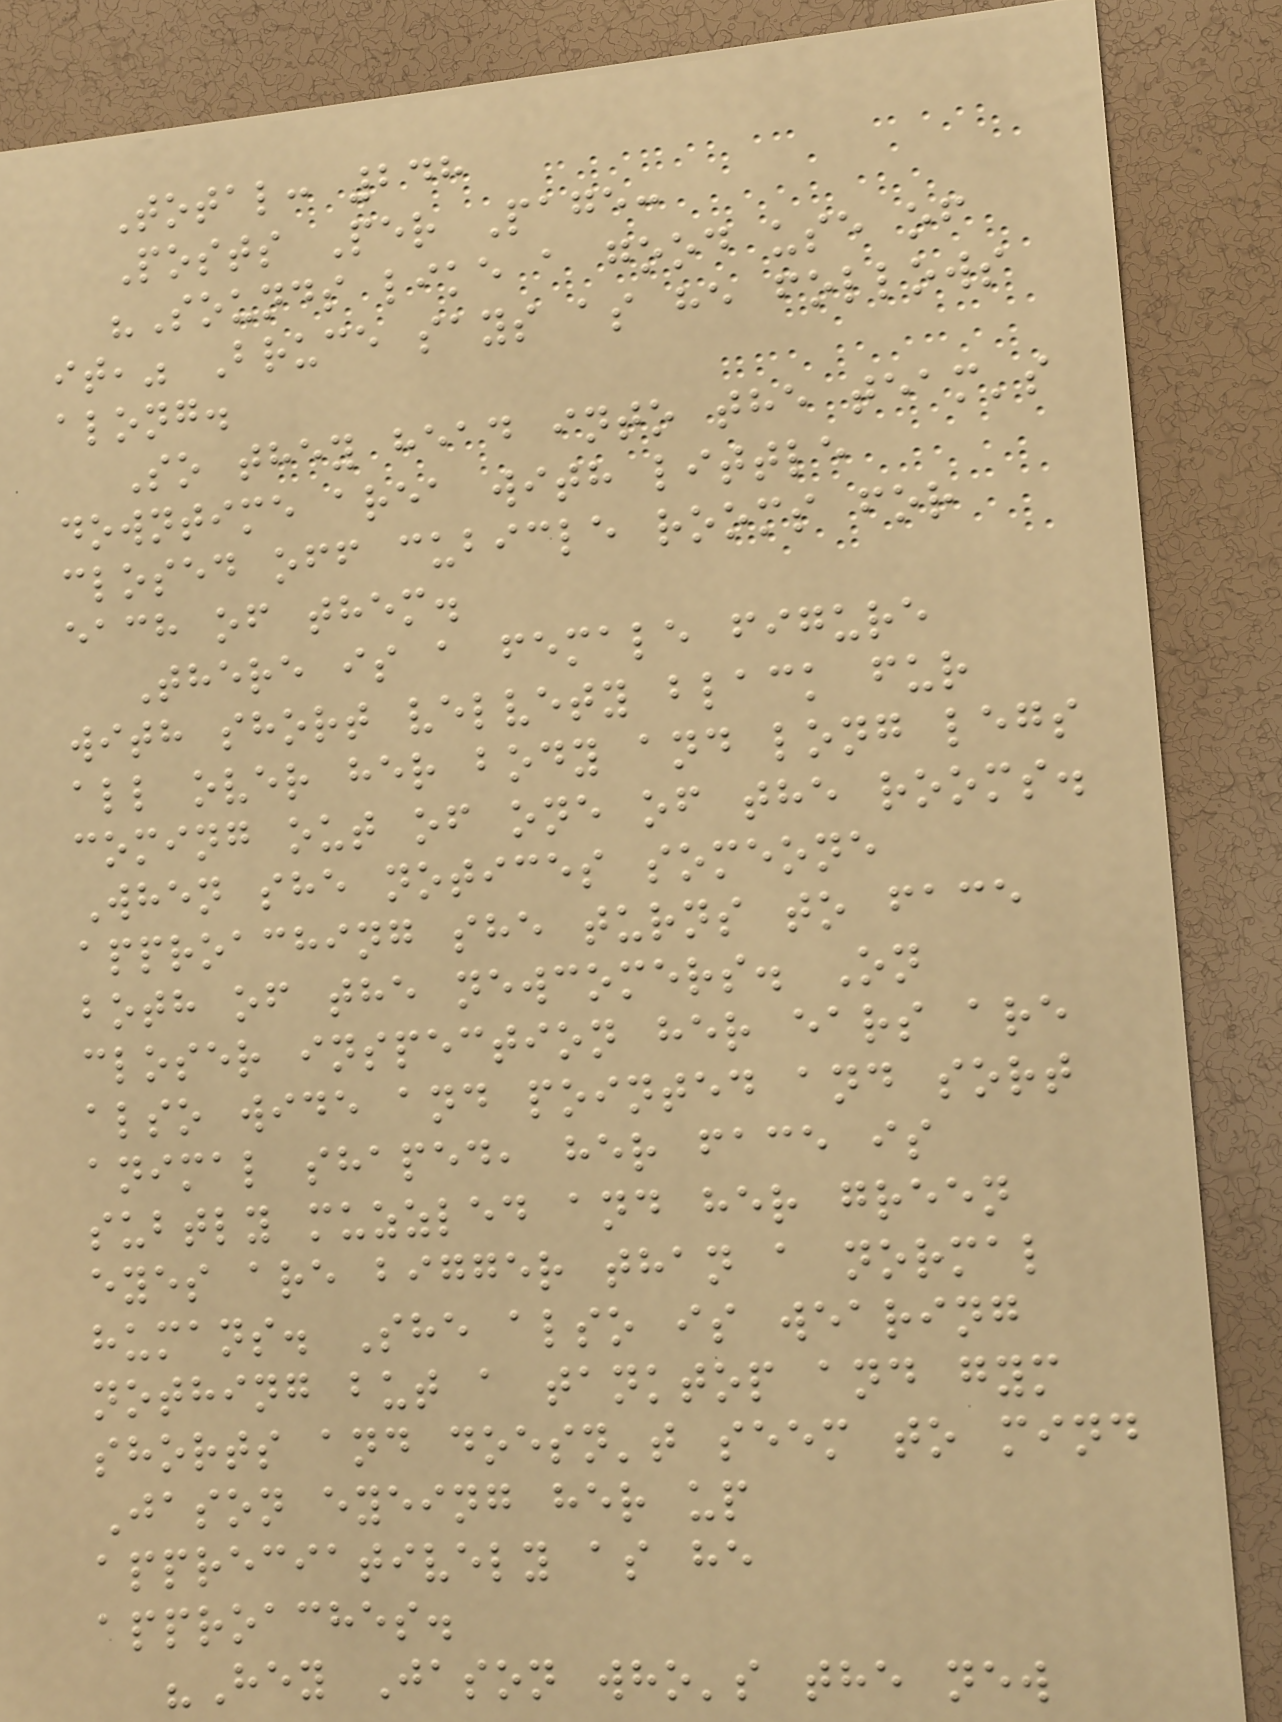Total: 248
Posts Per Page:
"Sounds like a good use of
it," Bruce says as he follows
along.
So they head into the team's
downtime area with little
closed off cubicle rooms for
each of them.
There is a female figure
with short velvety black fur
all over her body and long legs
coming out of one of the rooms.
When she notices someone
approaching she turns to face
both of the newcomers. On
closer inspection her ears are
also wide and pointed and sort
animal shaped, her face is
subtly muzzled and her green
eyes are bigger than a normal
humans. She also is wearing
nothing but a tanktop and gym
shorts and doesn't seem to mind
Jason eyeing her up
appreciatively as he
approaches.
"Hey Jason who's the new
